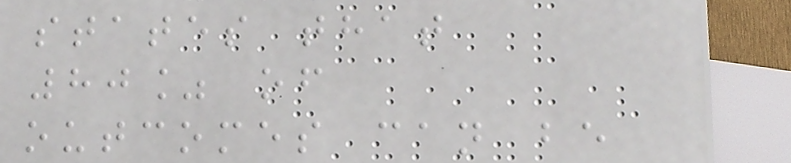states that
80% of
outcomes can be
